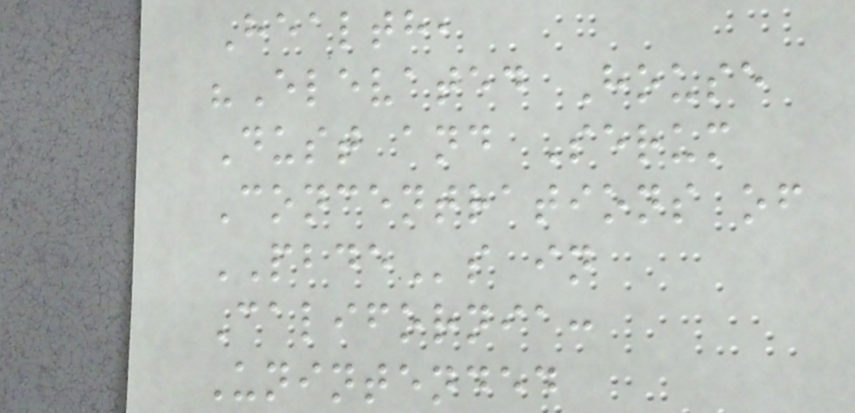Health,
"Elevated House
Dust and Serum
Concentrations of
PBDEs in
California:
Unintended
